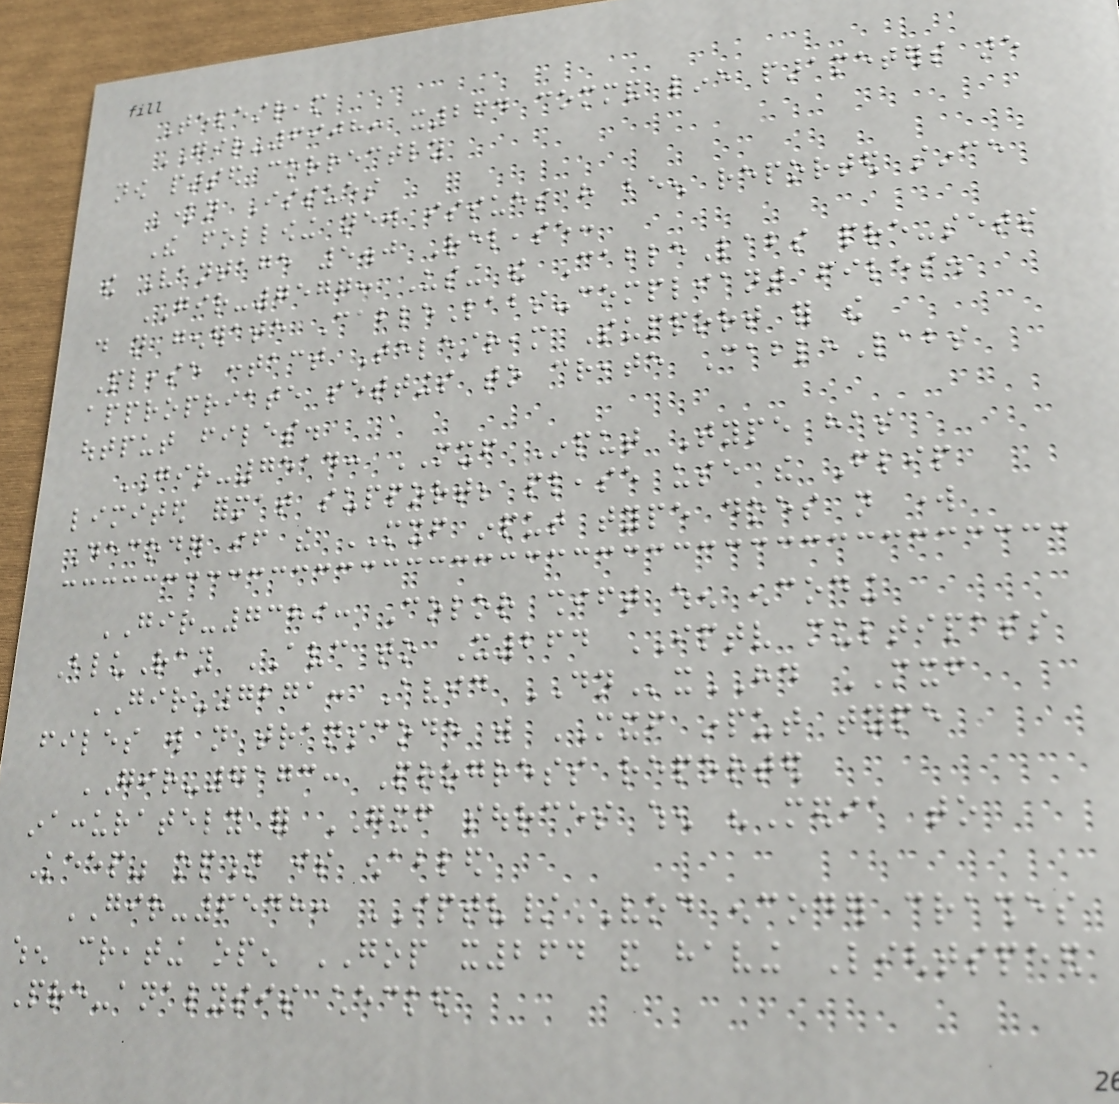Telestream
GIR-6908: x264 command line parameters are
now parsed correctly
Known Issues
The following new issues have been reported since
the Vantage 5.0 Release:
GIR-7577: Using the CableLabs pre-sets
do not generate CableLabs-compliant files.
Please contact Telestream Support for the
appropriate settings to create CableLabs
output files.
GIR-7514: MXF Input Type has
limited format support; please use the Flip
Decoder if the MXF input type does not work
GIR-7389: Color shift when encoding
BluRay AVC to X264 IPTV multipass
GIR-7271: Avid DNxHD MXF
files will not transcode with MXF input type
GIR-7173: Progress reported
inaccurately for GXF sources when "Media to
Keep" option is enabled
GIR-6548: IPTV/VOD encoder crashes
when creating open GOP x264 and having Lightspeed
Pre-analysis checked
